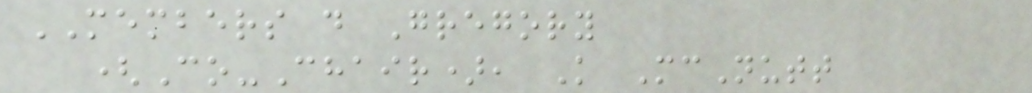MEMBERS d Gregory
(Co-Chair), K McNutt
